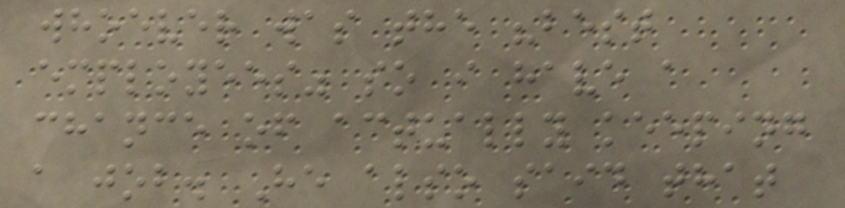whoever was the "best
employees" so i have a
chance of actually keeping
a job. He also said that
